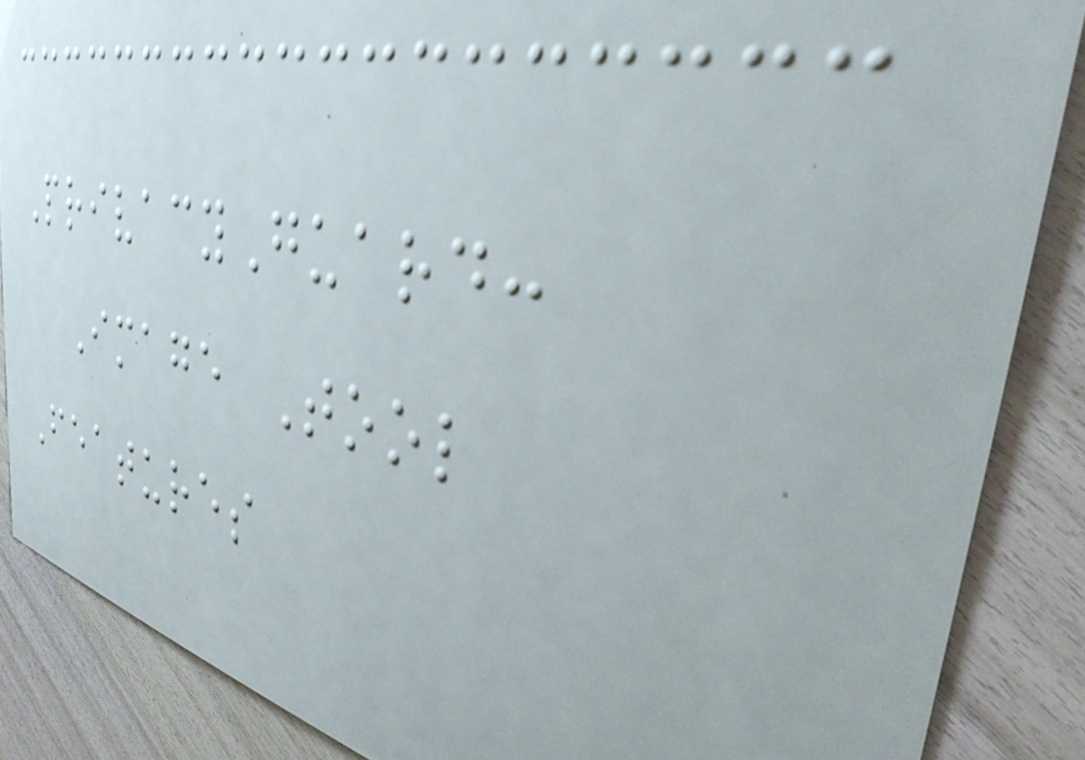PrivacyGuard:
Image Tool
Features
